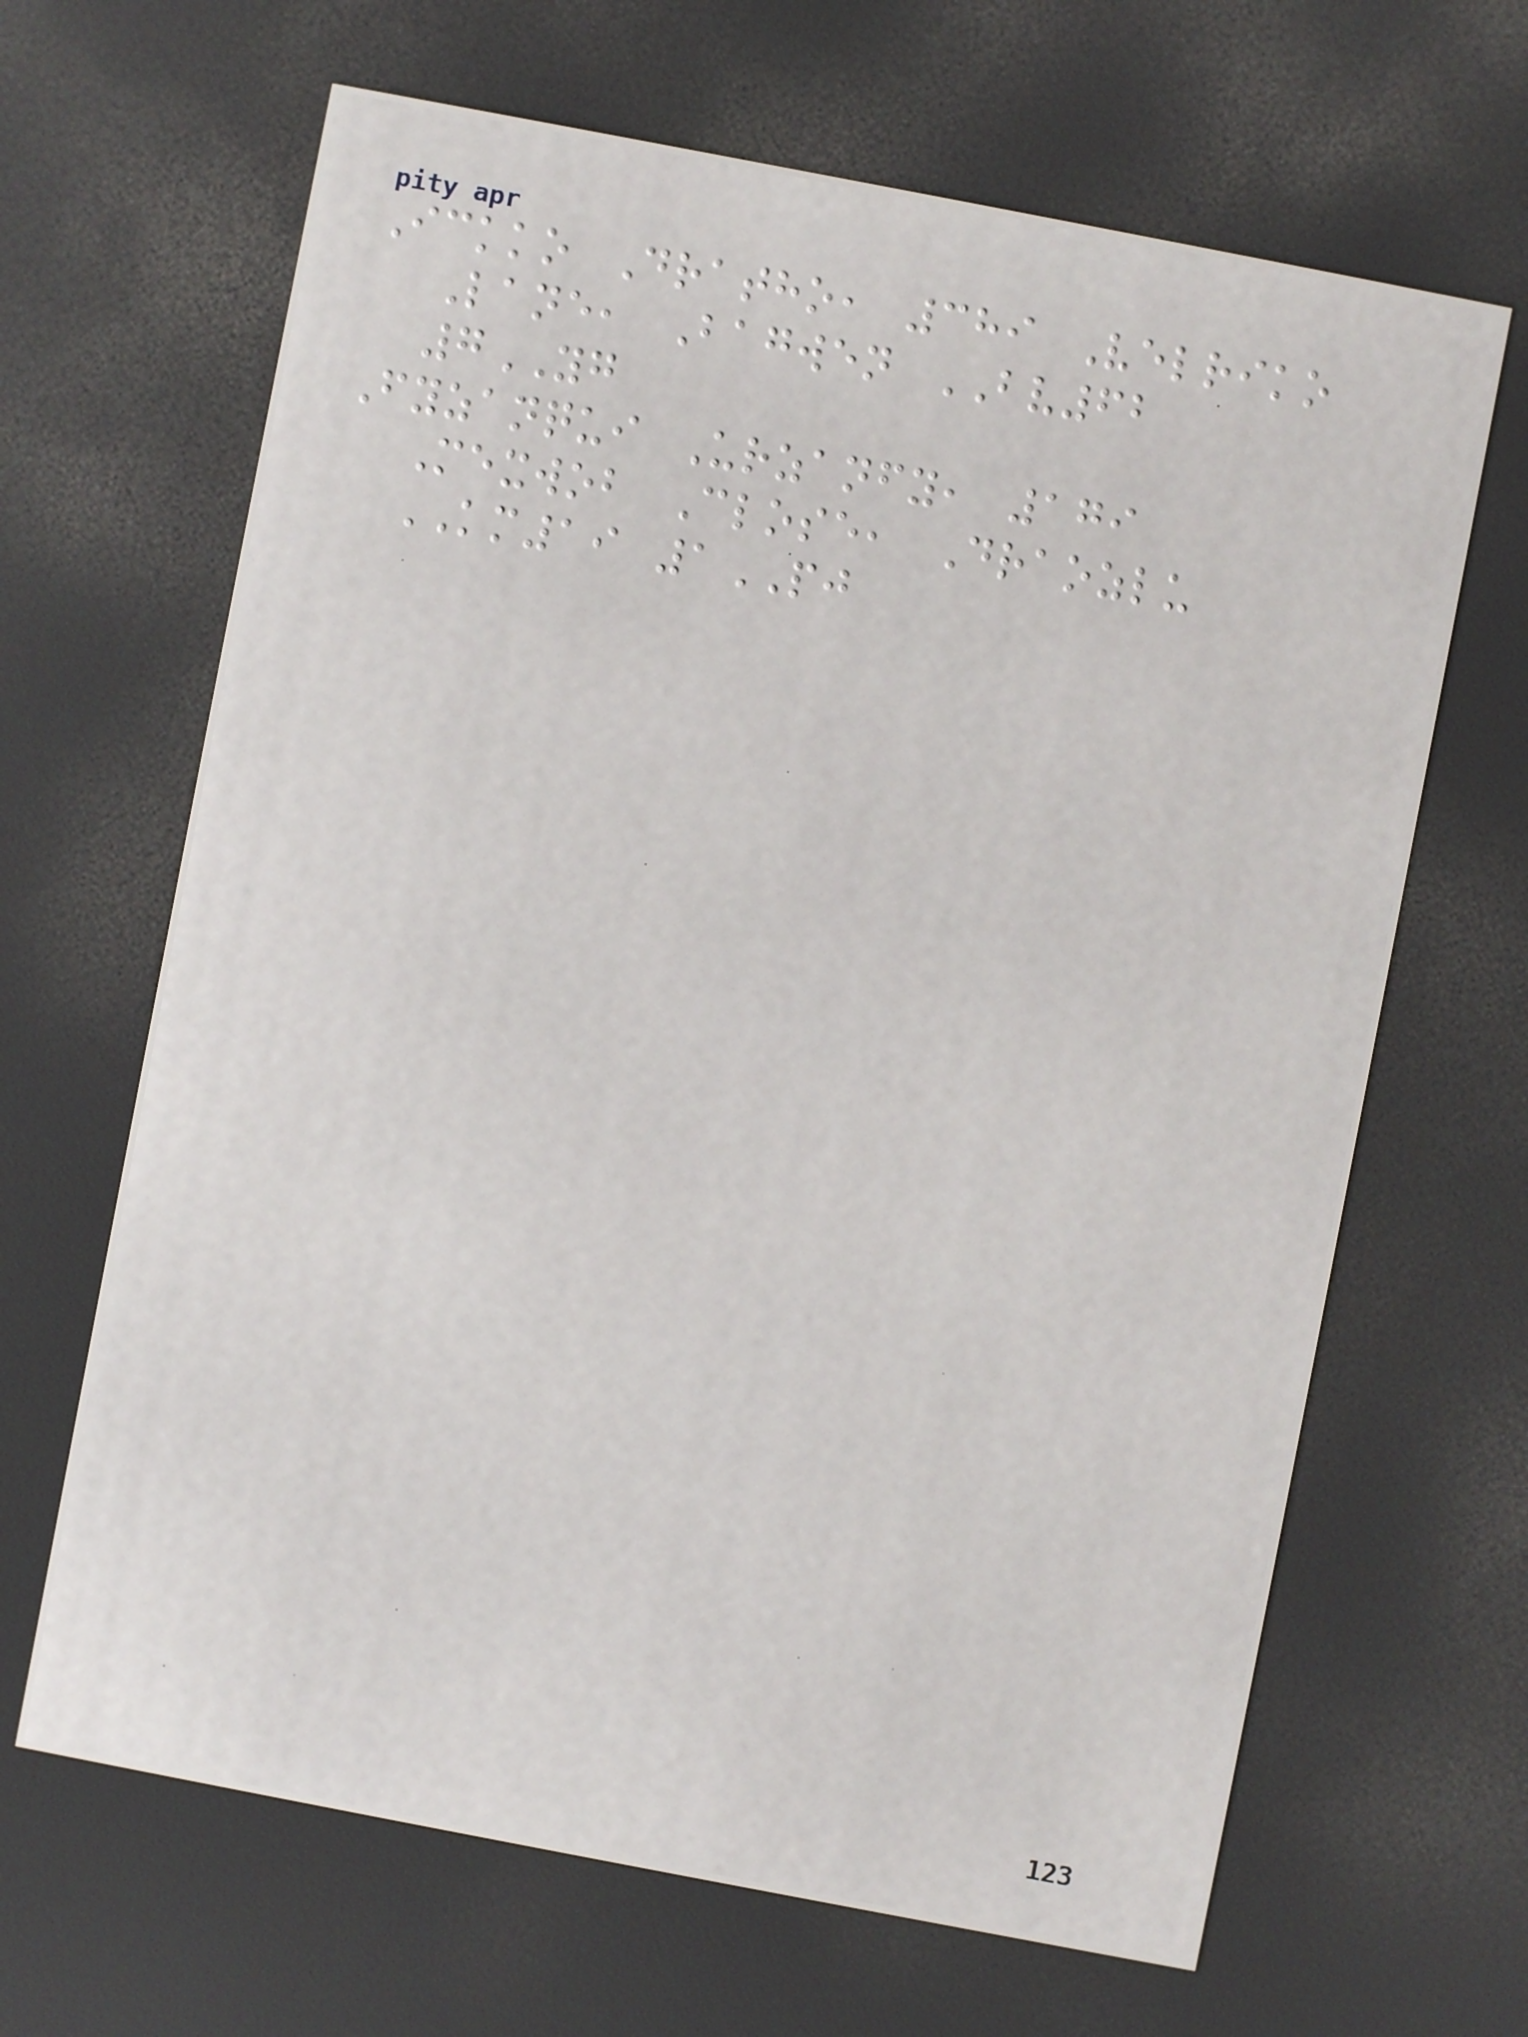Ickko Dratho, 389 Velriko
Lane, Bagwen BV62
7YG
Fyzanqui Urzanfy, 179
Mexwob Close, Draozlu
KM19 1PJ
